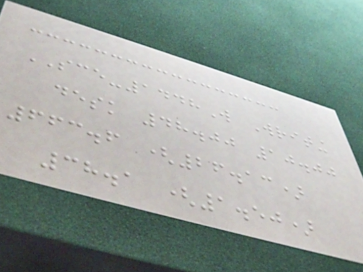SCE-1448W Writing
desk 48.00 10.00
663.6 (26.13)
38.1 (1.50)
